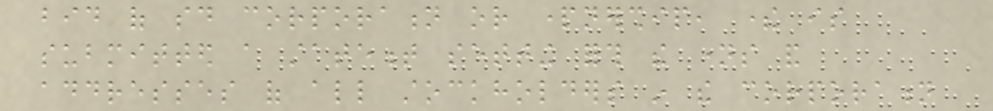bid of said corporation or partnership, there is
submitted a statement setting forth the names and
addresses of all stockholders in the corporation
